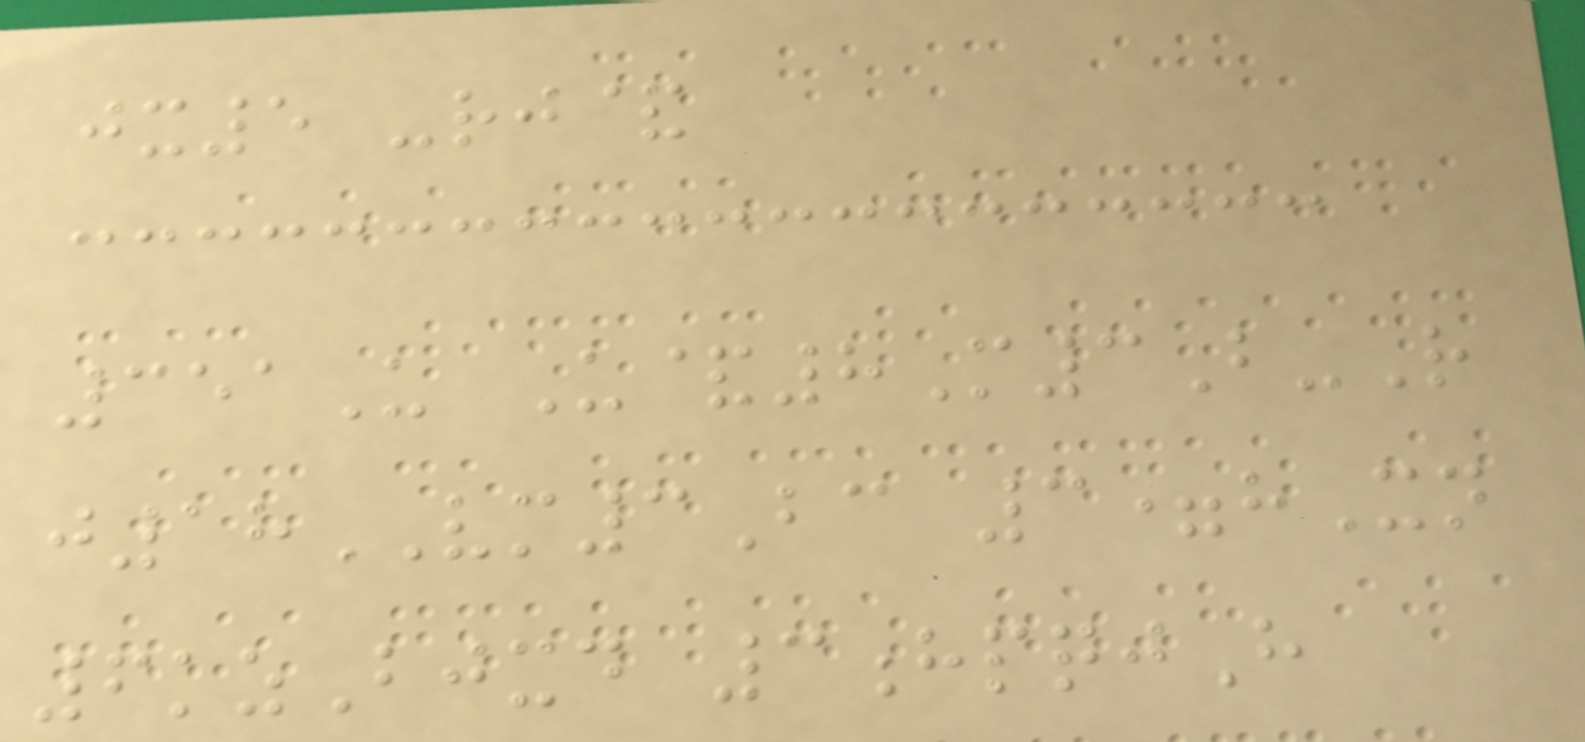jx5 -rj&
351U U&8M3B-R
j18VM3Bc 3=hXn
6kzBjxd 3hpqjH
